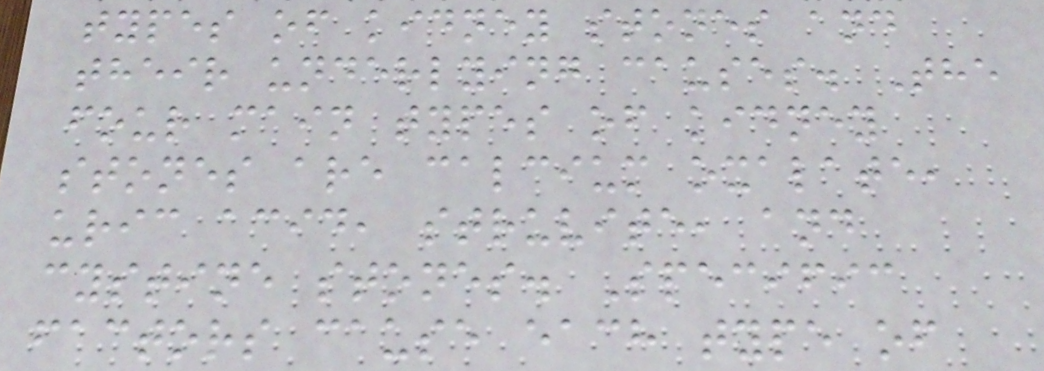types of kidney stones and
their underlying causes. The
four main types of kidney
stones are calcium oxalate,
uric acid, struvite, and
cystine stones. Specific
factors cause each type of
